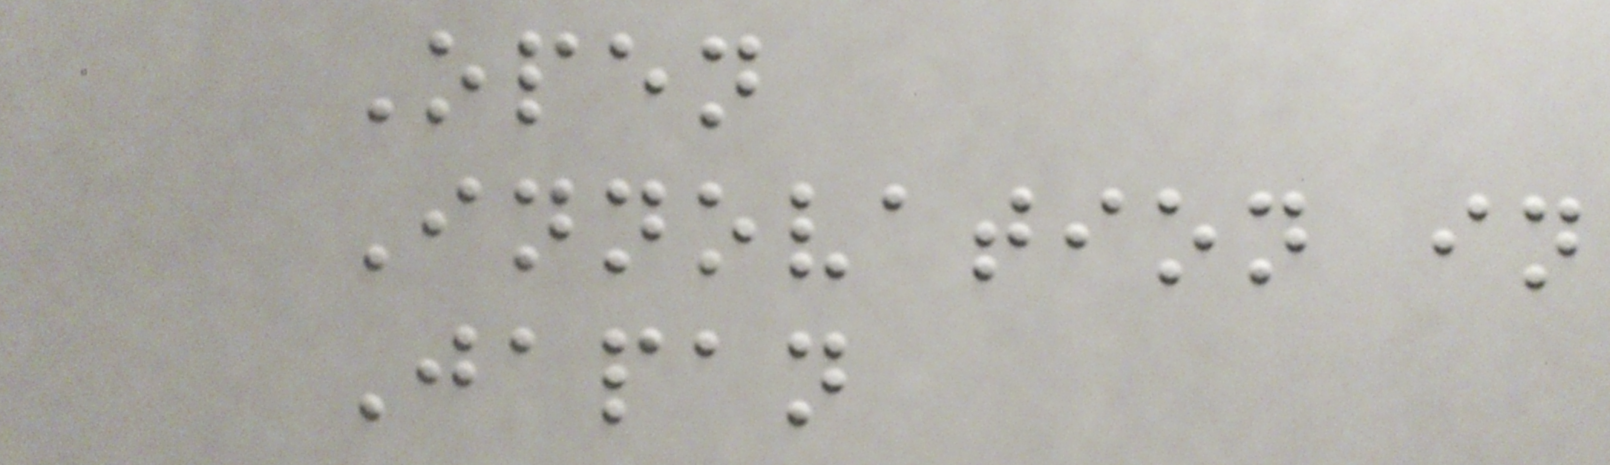Open
Innovation in
Japan
